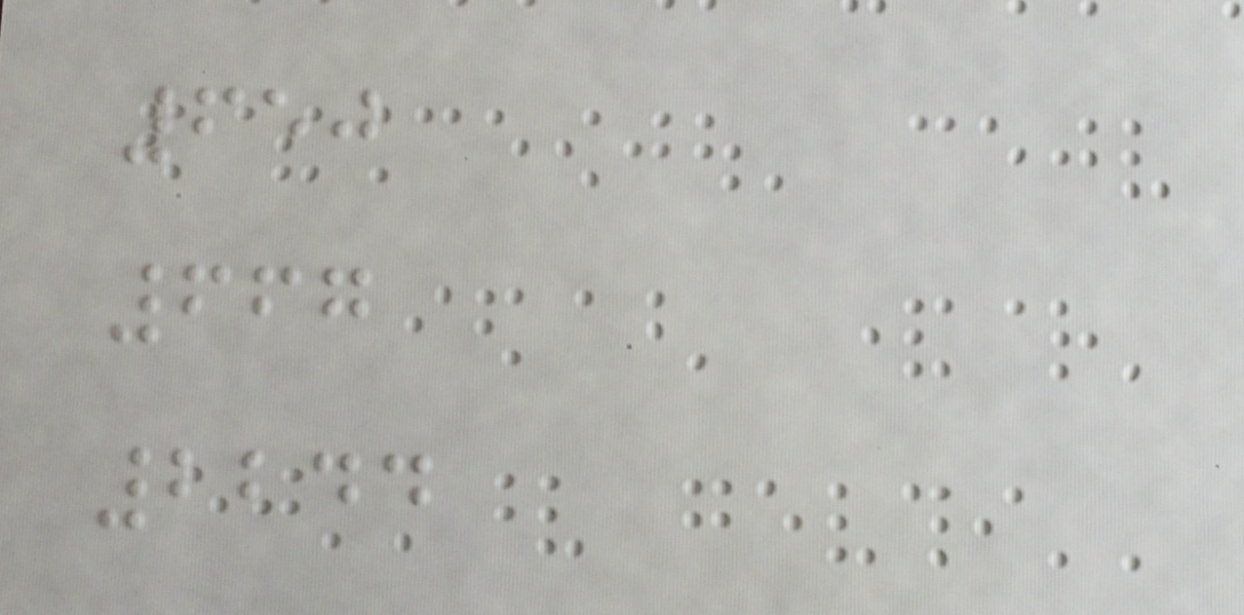650
667
2244
